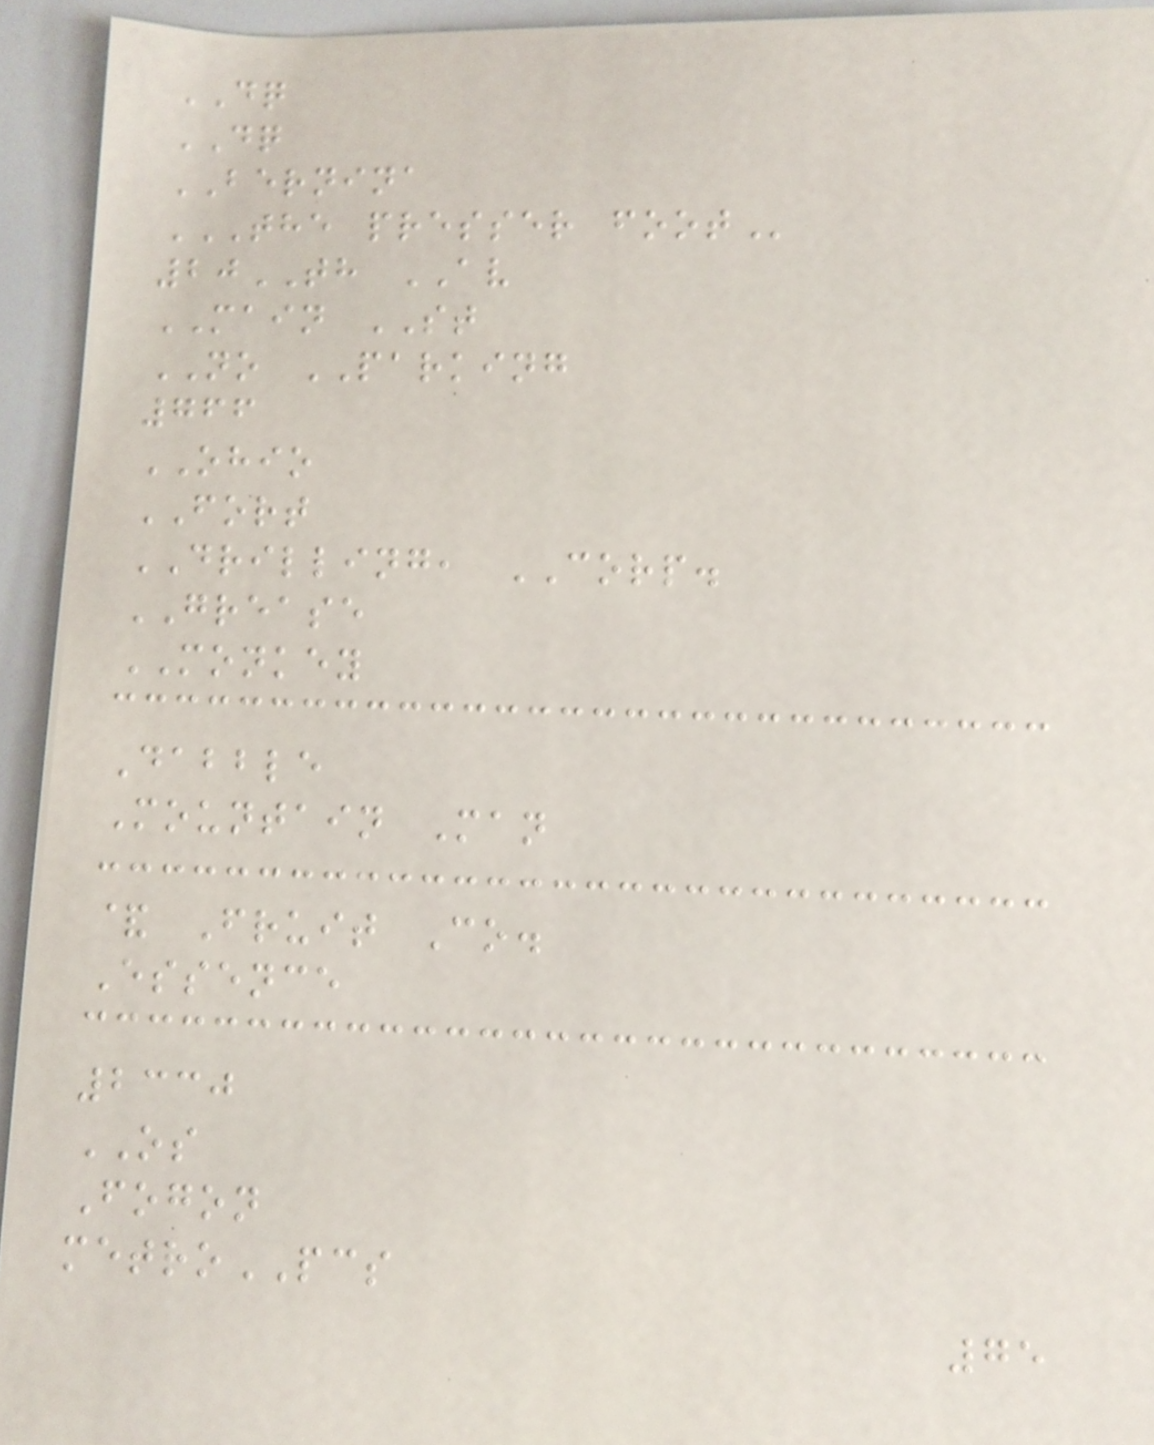DQ
DQ
BERNINA
THE PRESSER FOOT
20TH AV
MAIN ST
NO PARKING
766
OHIO
FORT
DRILLING, CORP.
GREASE
MONKEY
Dabble
Mountain Man
& Fruit Co.
Essence
2330
OS
Fogon
metroPCS
75
